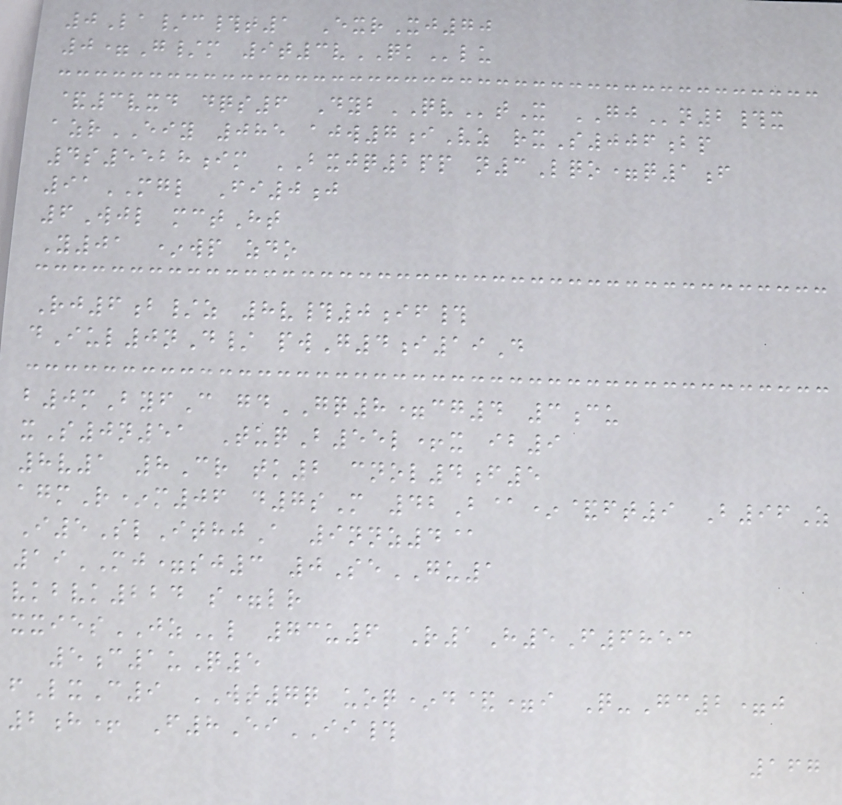0La/c#t1 ExrXj70
0=G/m 9t3vQKlu
&3vxd dqs6 DybQVtX GJn2#x
azrEIY 085 ajw7iVz rxS006bp
4s5528im BXJQ2pp n3Lqo=q1f
91MGL Fi0j
6Wjl mctHt
Y01 *wp zdo
Rj6b/z 8v#0if#
dIul0nD/ pwG4i19D
b0mByfC gdGQ8=cg4 3cu
xS0n51 TuqB55l+x ib9
8v1 8Cr tk2 cnol4f5
agmR*m06 d7sM 42B@*&ft9 B96Z
I5SlIthjA 9nnz4@
19MJ=sj3 0SeGU1
vkbvk224 s=lr
xxiesJZl 73u6 R1H5F6853
5c1uQ5
fLxC9 WT7q uoq*d&=i Q-Gc2=j
2h+ F8EiII#
167
